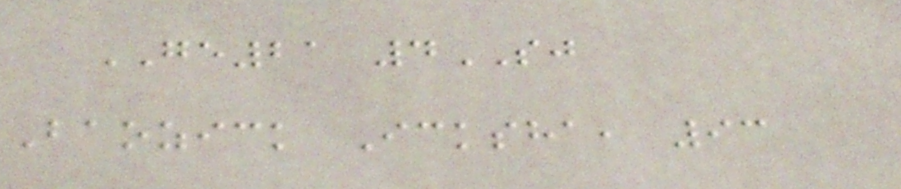GE21 4SJ
Baozick Icksha, 93
